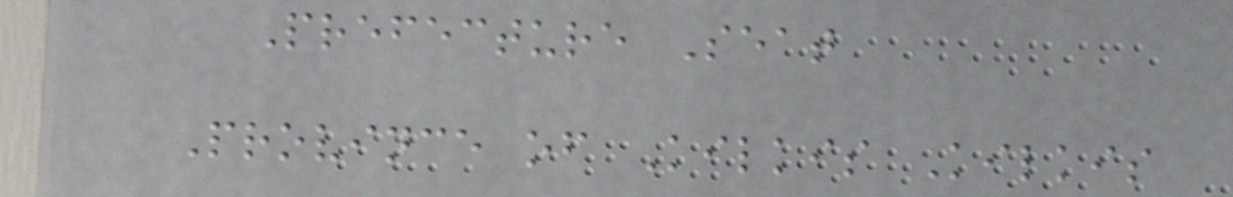Prefecture Seat
Province of Kilkis Kilkis
